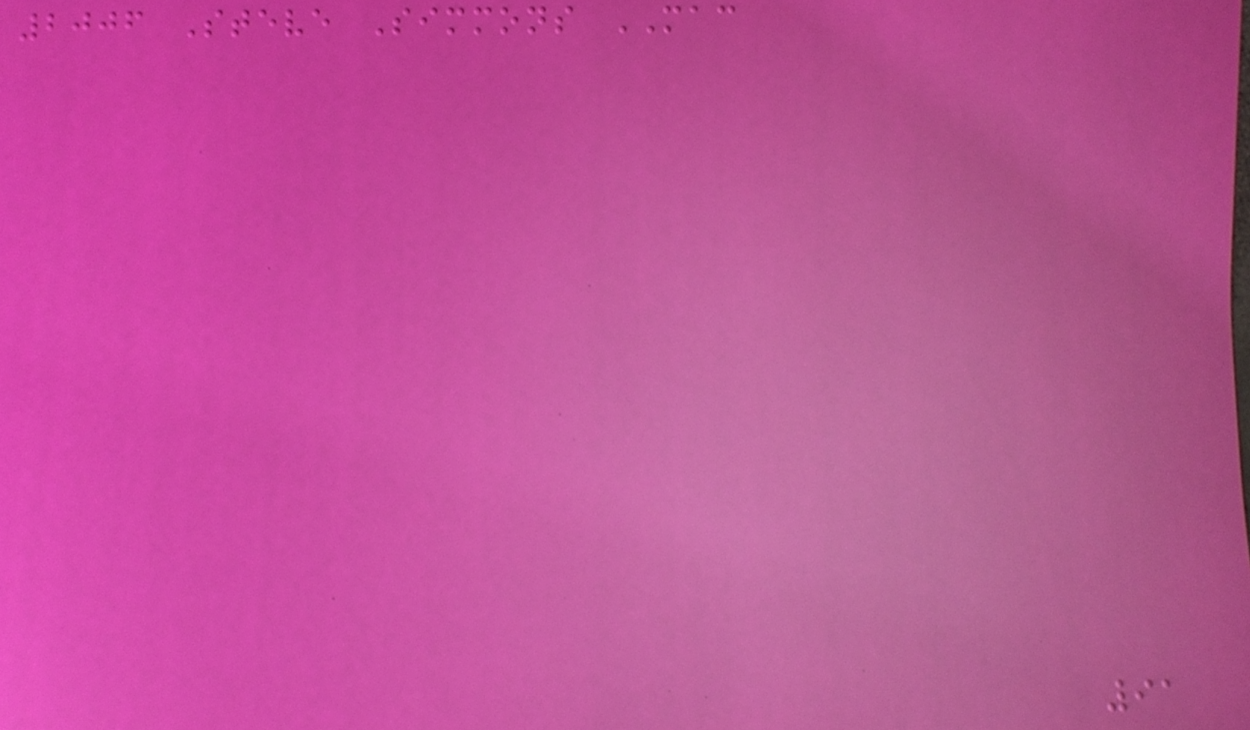2006 Steve Simmons MAC
91
